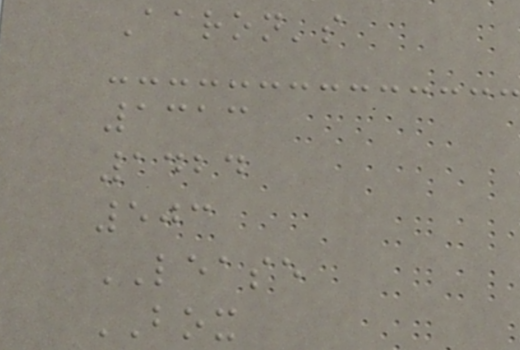Aaron's
1313
1424
503
LEASE
BOX
